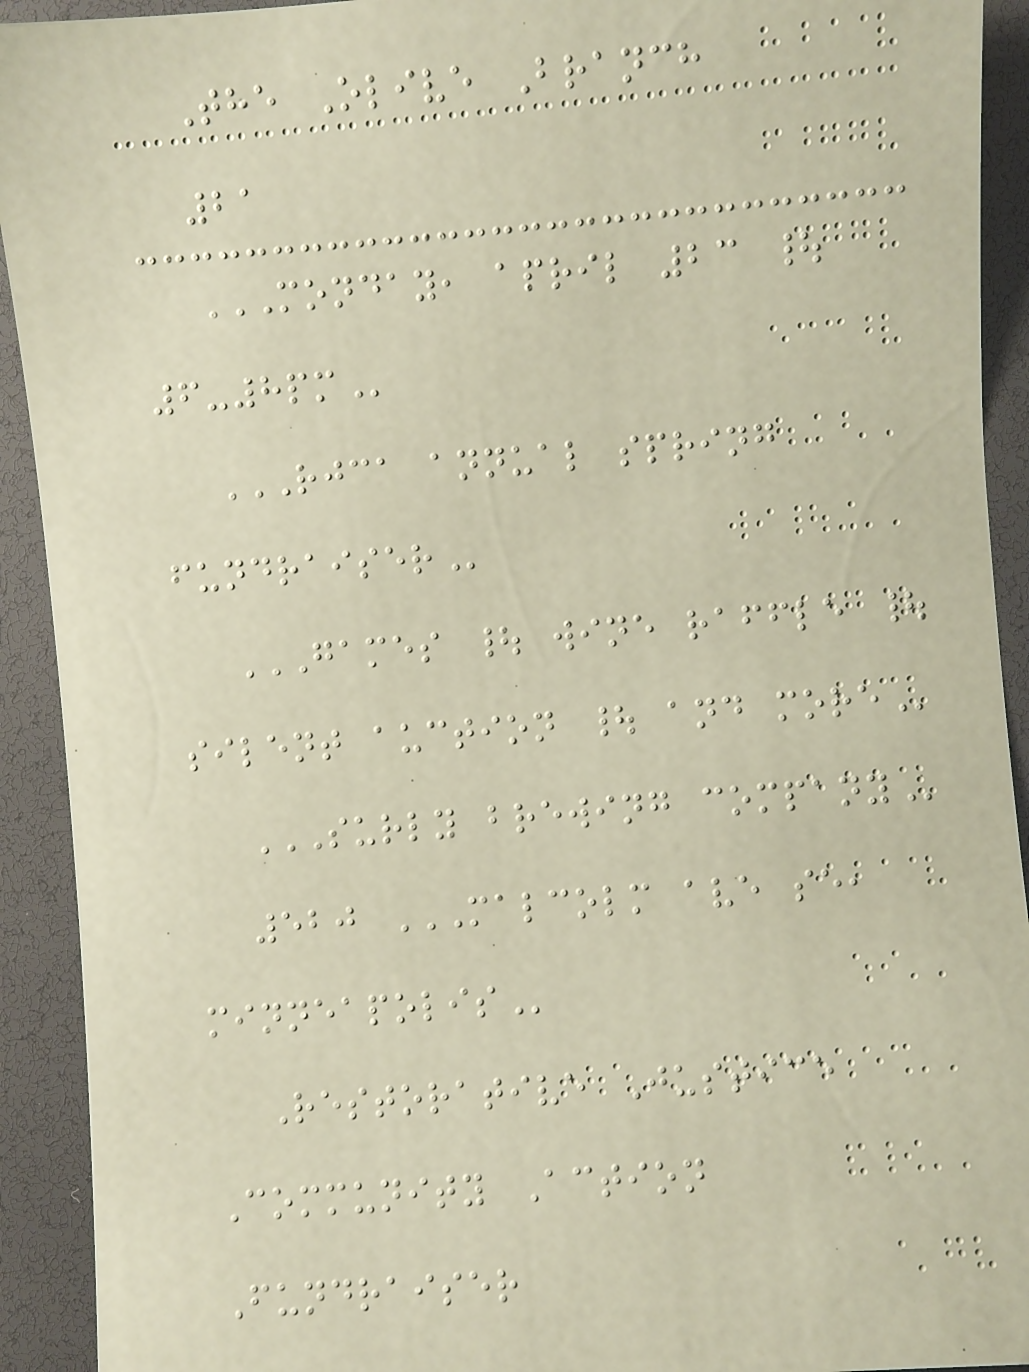The Olive Branch
21
MONDAY, APRIL 23 |
6-8PM
RJCA ANNUAL SPRING
FUNDRAISER
GAMES | WINE RAFFLE |
SILENT AUCTION | AND MORE
SURLY BREWING COMPANY
520 MALCOLM AVE SE,
MINNEAPOLIS
Restorative Justice
Community Action
Fundraiser
